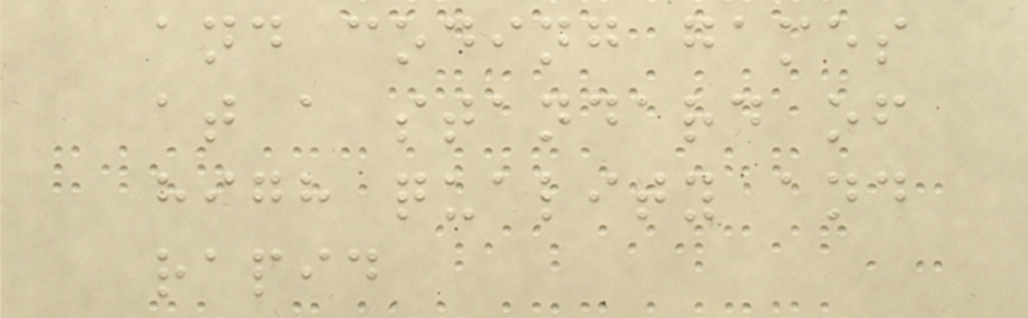and coding games
at a standard of
high quality and
rapid
